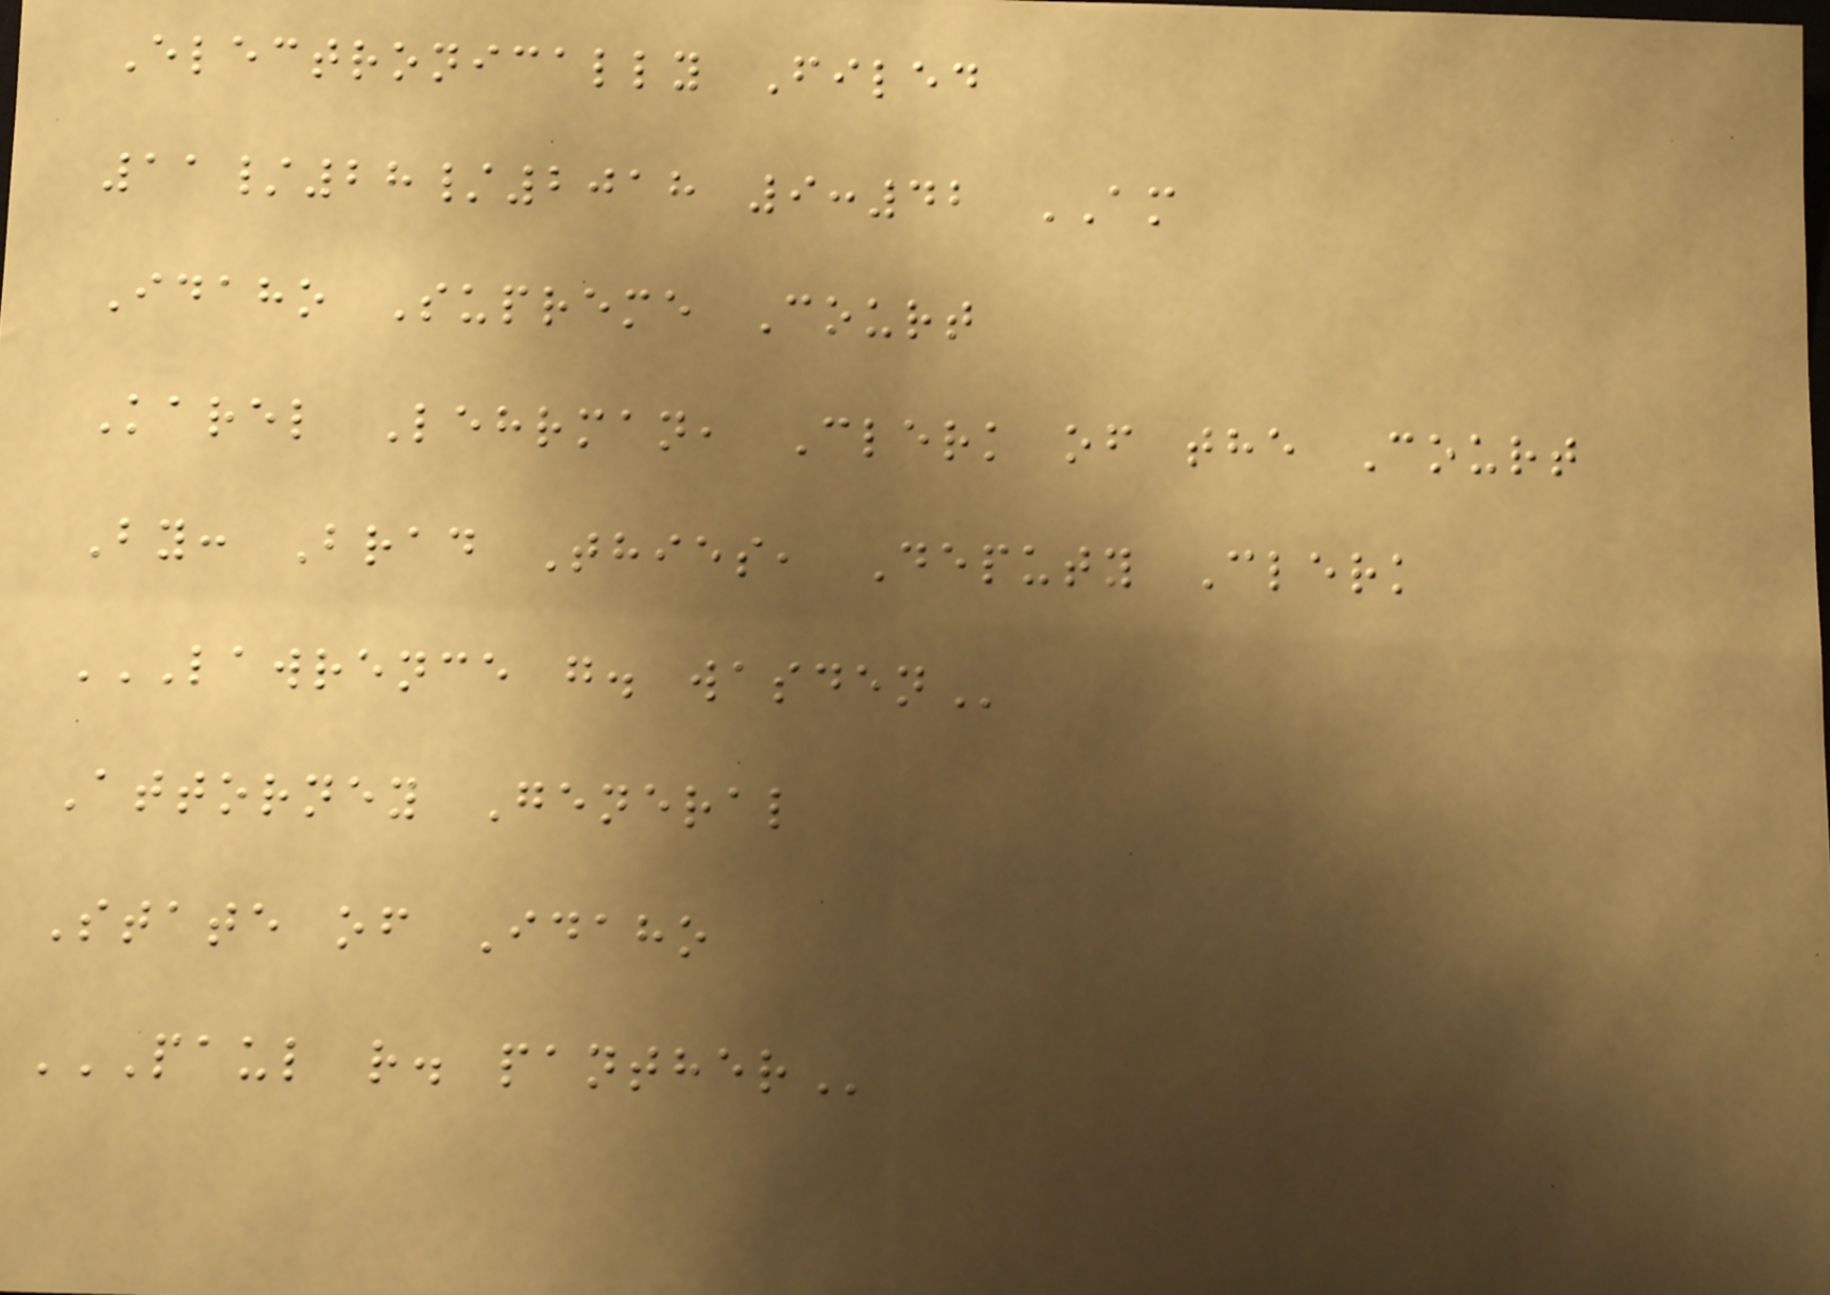Electronically Filed
11/28/2018 9:42 AM
Idaho Supreme Court
Karel Lehrman, Clerk of the Court
By: Brad Thies, Deputy Clerk
LAWRENCE G. WASDEN
Attorney General
State of Idaho
PAUL R. PANTHER
